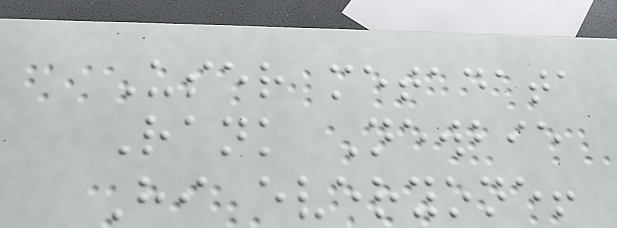User metadata
Rank Newbie
Hi everyone!
